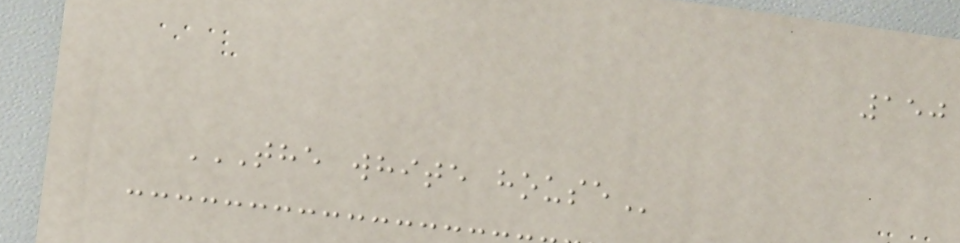150
THE WHITE HOUSE
